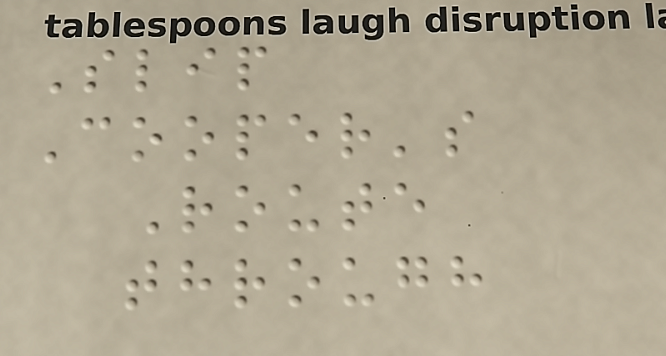Slip
Cooper's
Route
through
